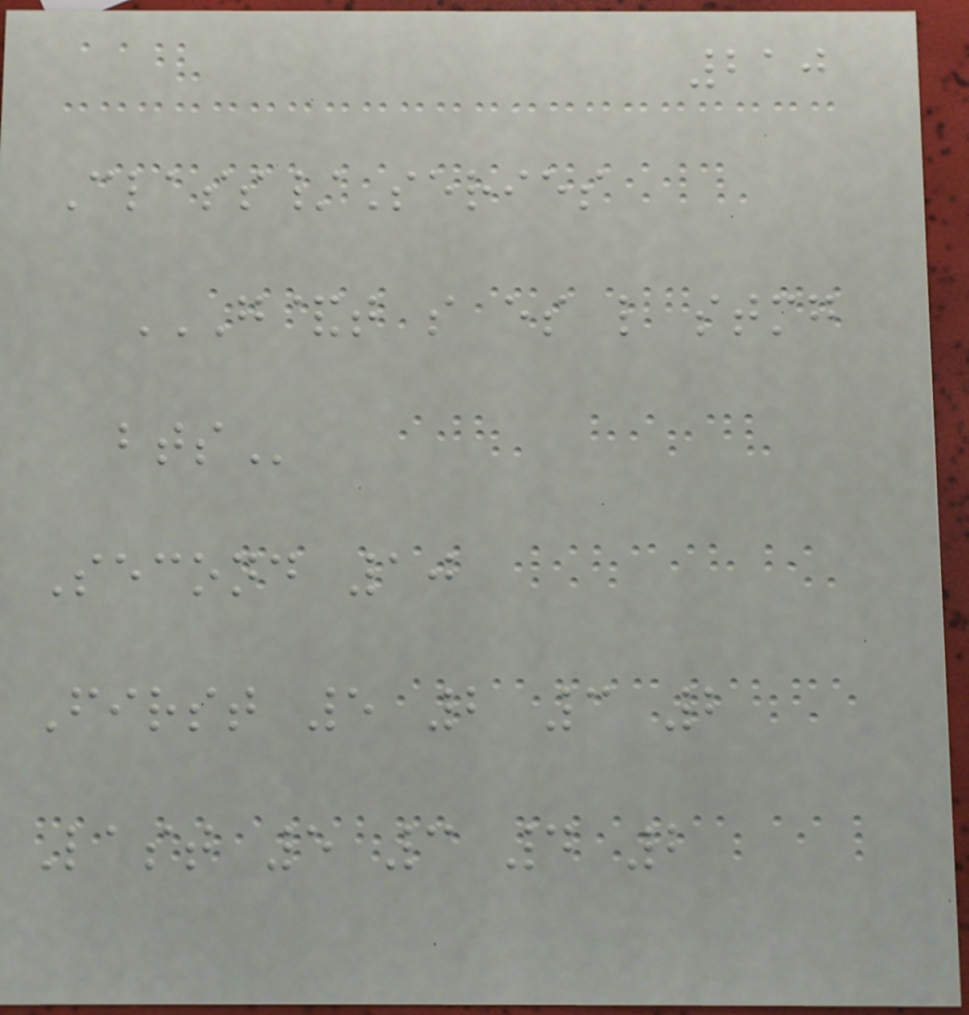210
Class/Series
G&T S ES L STMG
BTS
Second 10
First 5 2 3 2
Last 5 3 4 2
